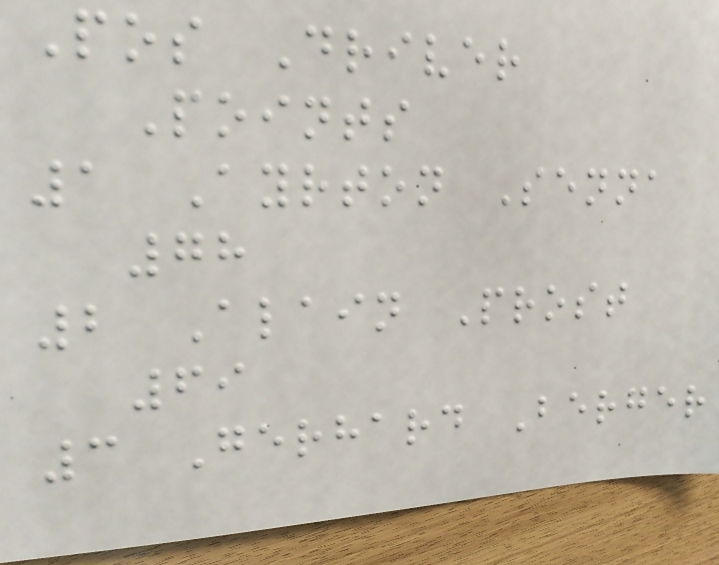Pos Driver
Points
1 Ayrton Senna
78
2 Alain Prost
69
3 Gerhard Berger
